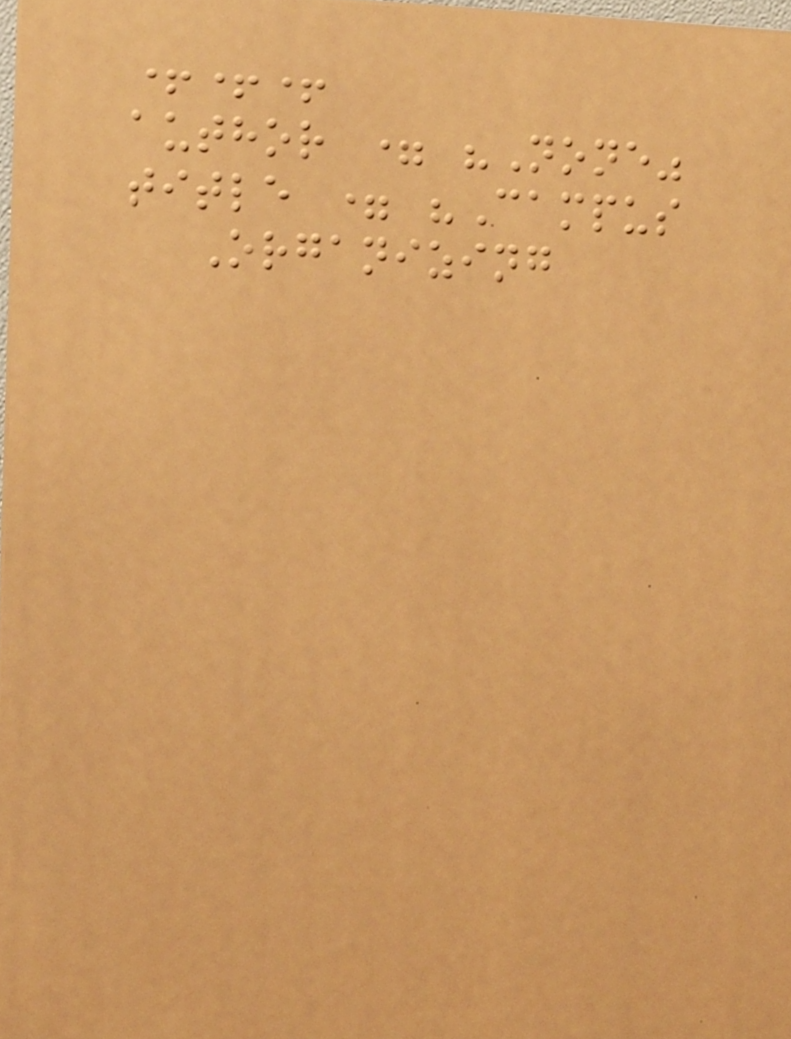+++
author = "None"
title = "Campus
Organizing
